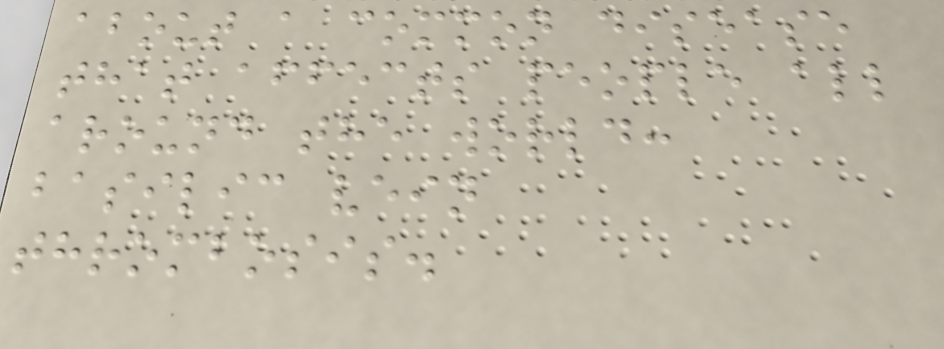about a common disease
that affects people all
around the world:
basilic vein
thrombosis.
